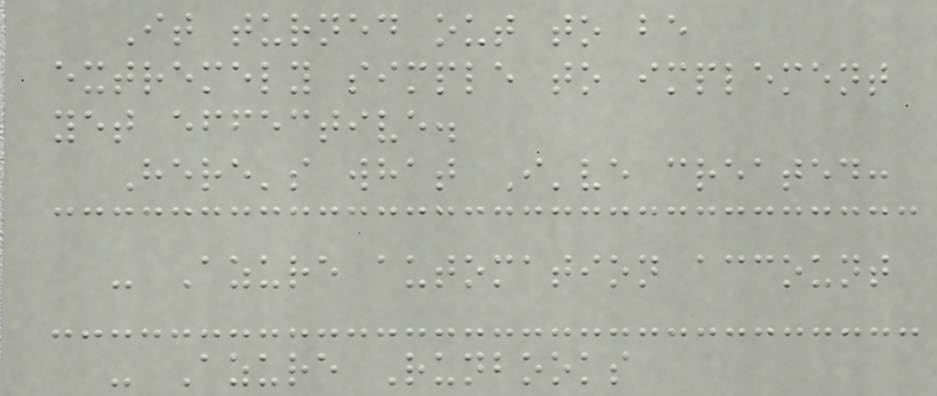It turned out to be
extremely simple to implement
yet effective.
Here's what I've created:
- Azure automation account
- Azure Runbooks
